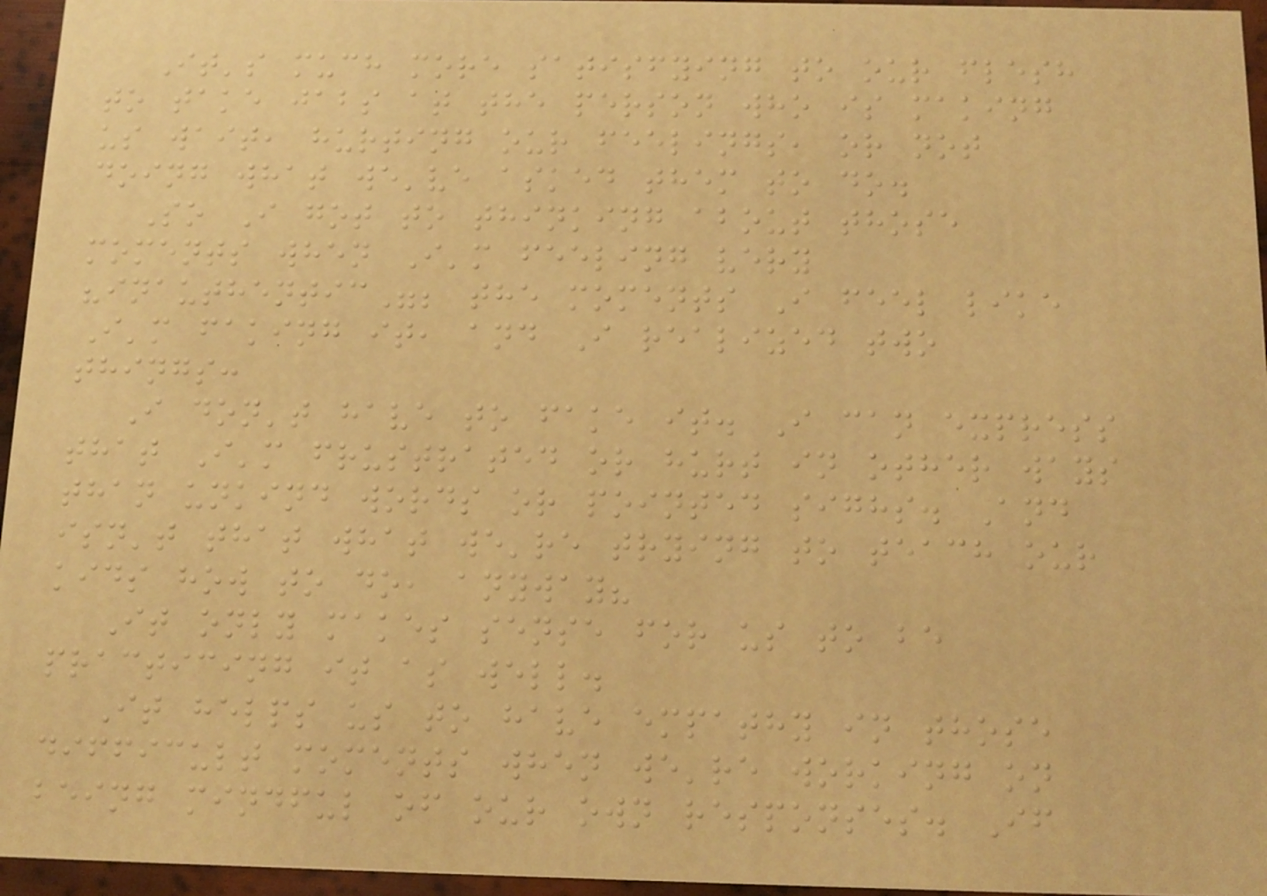It's much more satisfying to our flesh
to take jabs at the person who is making
us wait, hurting our feelings, or not
doing what we've asked them to do.
So I got to thinking about those
moments when I'm feeling very
"inauthentic"; the moments I feel like
I'm faking it, and I realized two
things:
I don't have to fake it. I can express
that I'm frustrated or hurt in other ways
than unkind words or pointed sighs. And
isn't that what we're trying to teach our
kids how to do, anyway?
It only makes sense for us to be
practicing it as well.
It helps us to have empathy in those
difficult moments when we're working on
being mindful of our own responses. If
